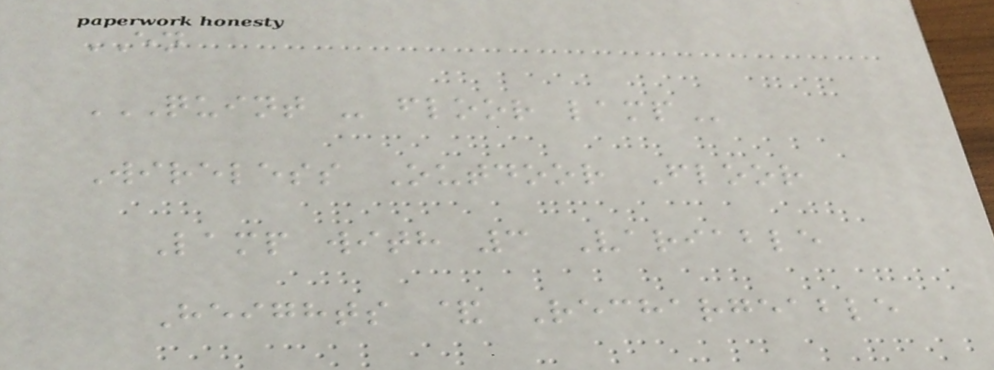EN
QUINT - FLOOR LAMP
Wireless Outdoor Floor
Lamp with 3 Variable
Heights & Rechargeable
